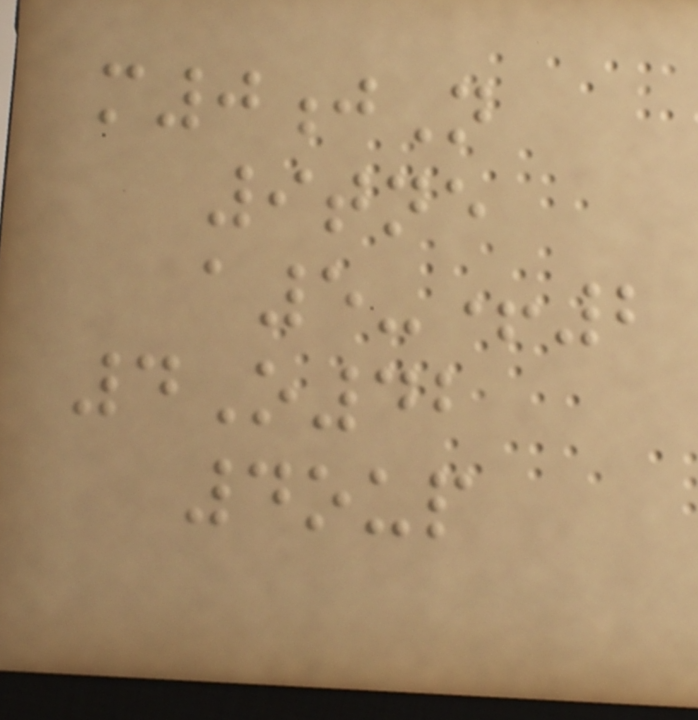m0jN
9tne
a5-+2
4O42
4oup
